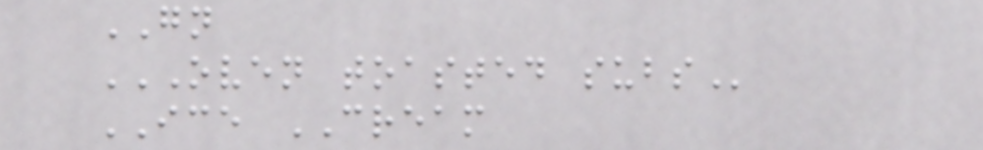GN
OVEN TOASTED SUBS
ICE CREAM
